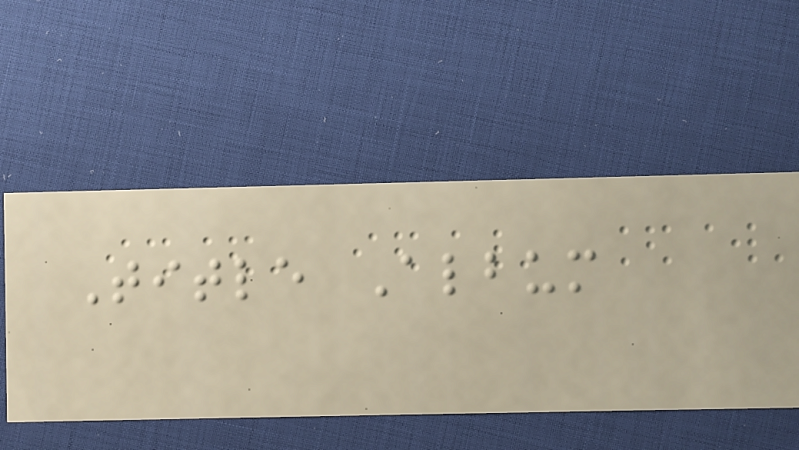Title Album
